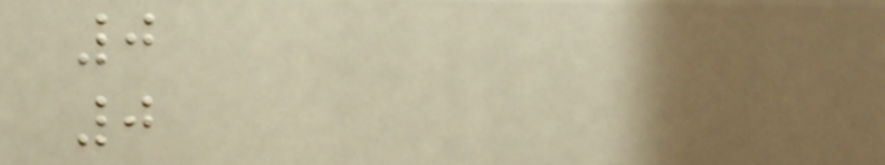0
0
